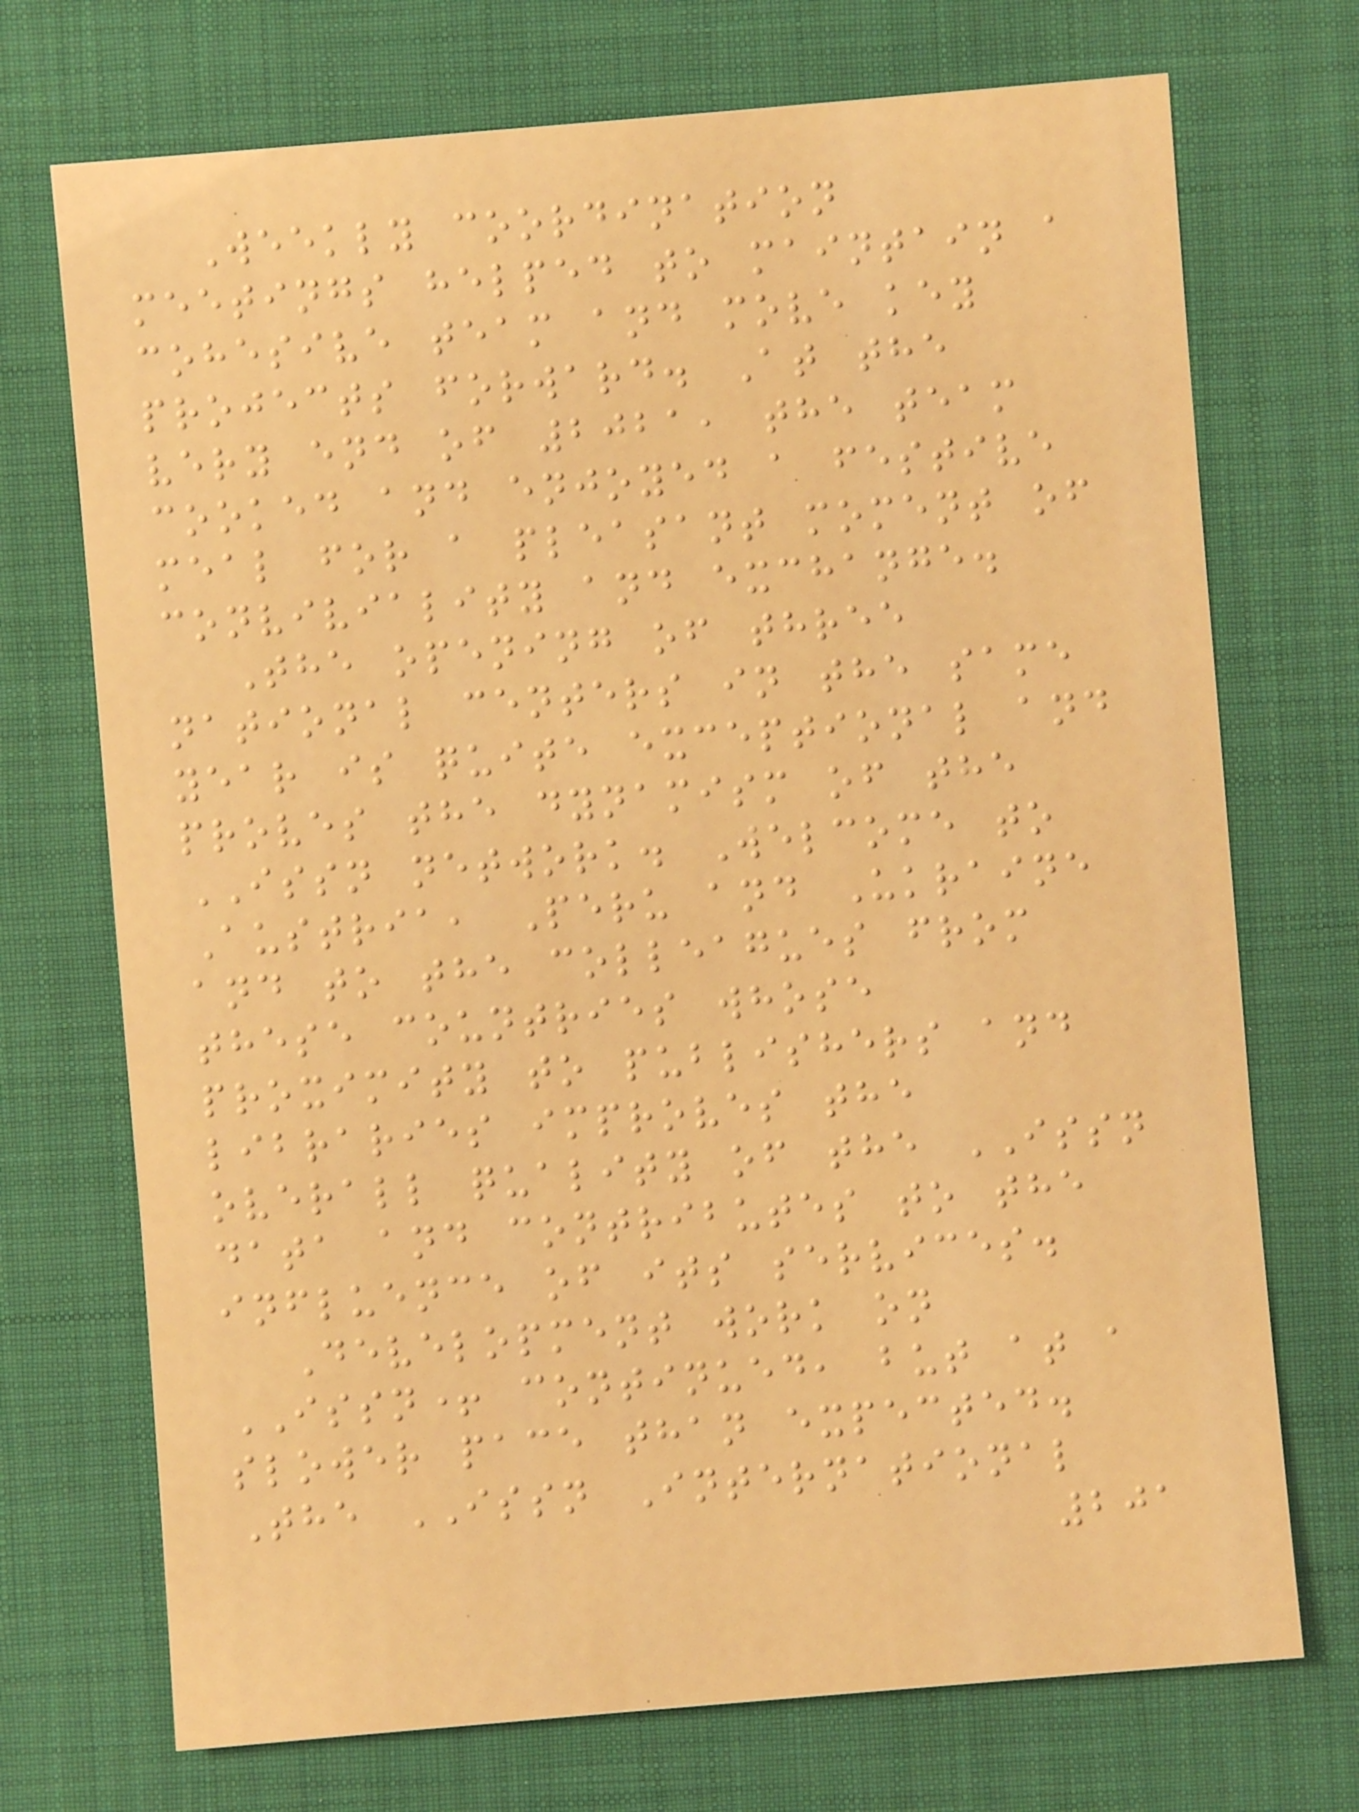Weekly coordination
meetings helped to maintain a
cohesive team and move key
projects forward. At the
very end of 2021, the team
cooked and enjoyed a festive
meal for a pleasant moment of
conviviality and exchange.
The opening of three
national centers in the same
year is quite exceptional and
proves the dynamism of the
ISSN network. Welcome to
Austria, Peru and Ukraine
and to the colleagues from
these countries whose
proximity to publishers and
libraries improves the
overall quality of the ISSN
data and contributes to the
influence of its services.
Development work on
ISSN+ continued, but at a
slower pace than expected.
The ISSN International
201
